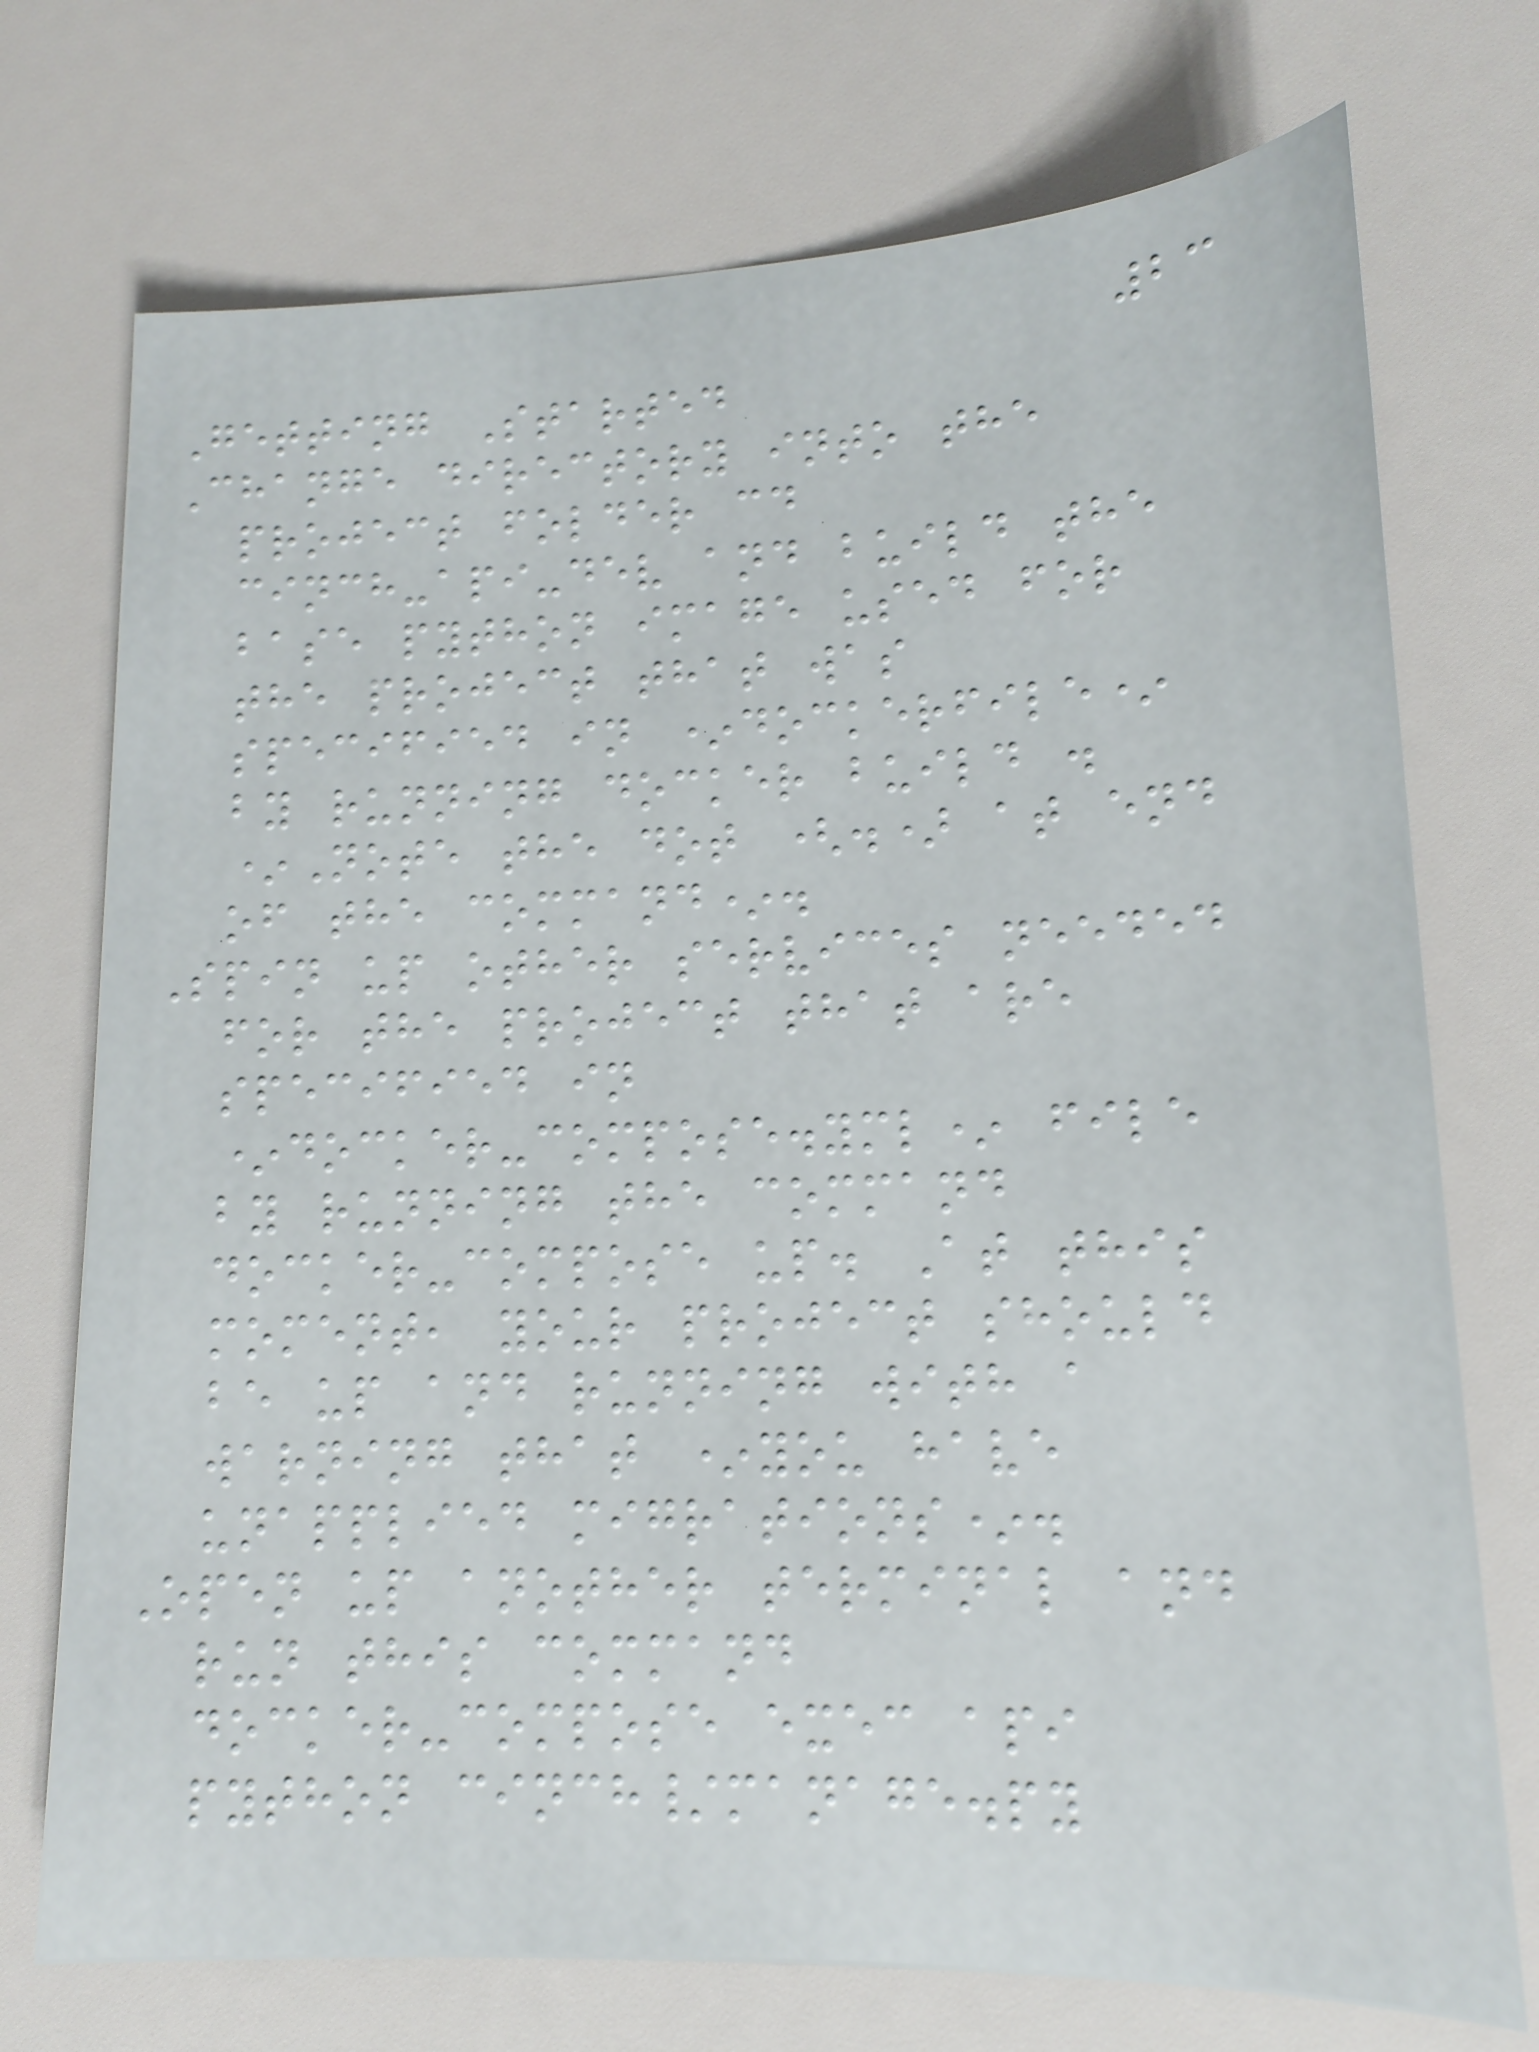23
Getting Started
Change directory into the
project folder cd
cinch-api-dev and build the
base python image used for
the project that was
specified in *dockerfile*
by running docker build .
*Note the dot (.) at end
of the command*.
Spin up other services needed
for the project that are
specified in
*docker-compose.yml* file
by running the command
docker-compose up. At this
moment, your project should
be up and running with a
warning that *you have
unapplied migrations*.
Open up another terminal and
run this command
docker-compose exec api
python cinch/manage.py
